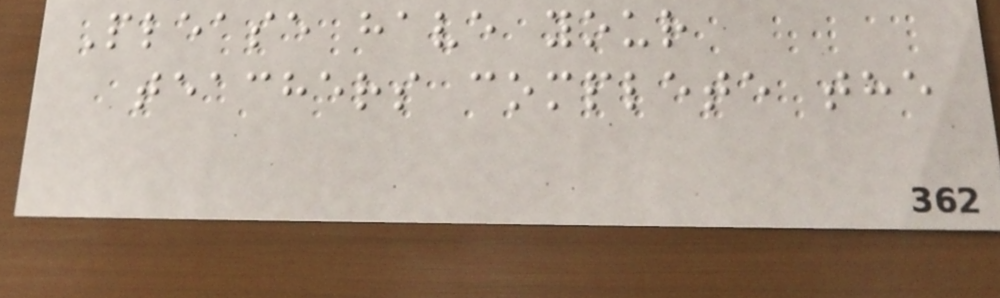Please have your
teachers complete the
